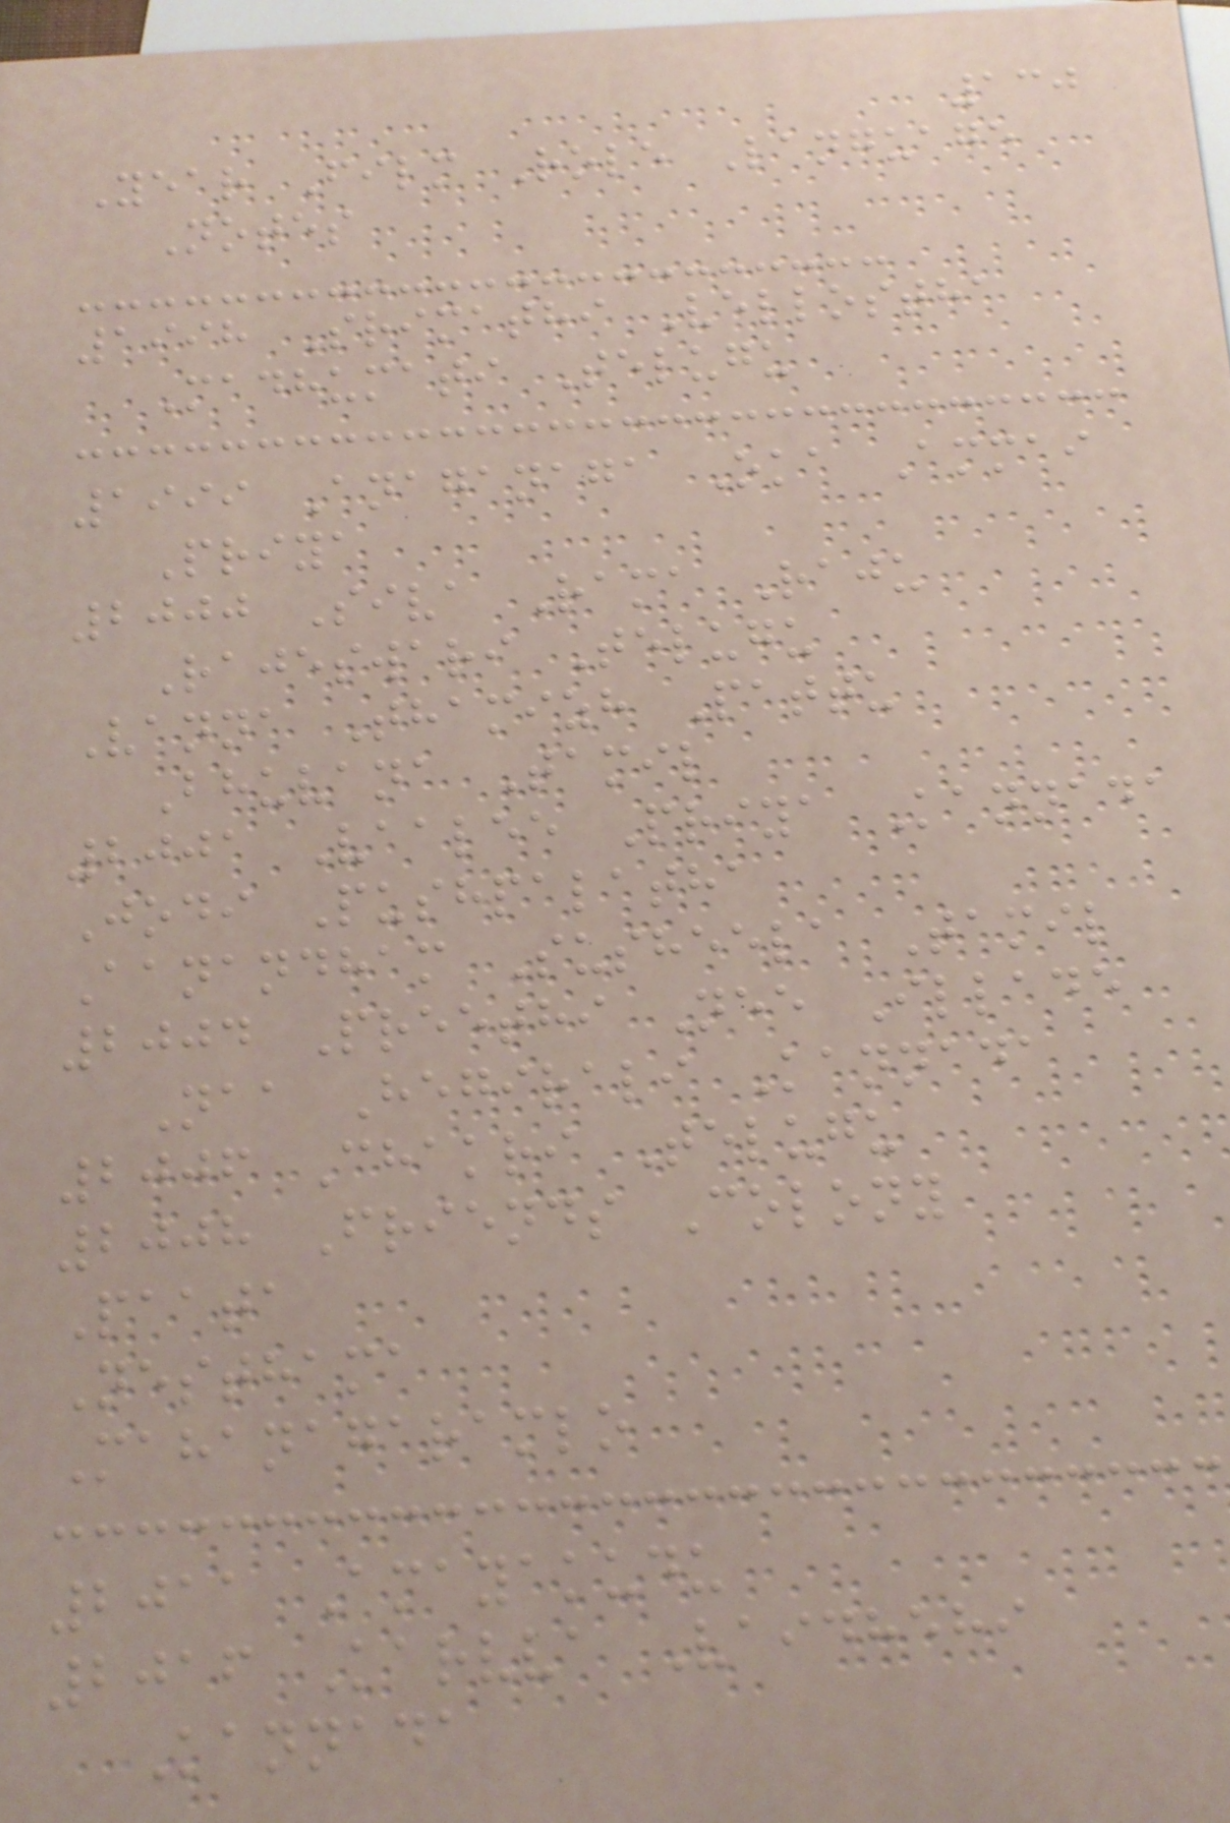130
Year Film Role Language
Notes
1998 Srimathi Vellostha
Madhumati Telugu
1999 Anaganaga Oka Ammai
Priya
2000 Siva Rama Raju
Rajeswari Telugu
Vanna Thamizh Pattu
Bhuvana Tamil
2001 Vaalee Priya Kannada
Jodi Pushpalatha
Aanandham Susheela Tamil
2004 Preethi Nee Illade
Naa Hegirali Kannada
2006 Chakri Telugu
2008 Friends Colony
Paata
Nesthama
Mahanagaramlo
2011 Amayakudu
2016 Karvva Vaidhehi
Kannada
